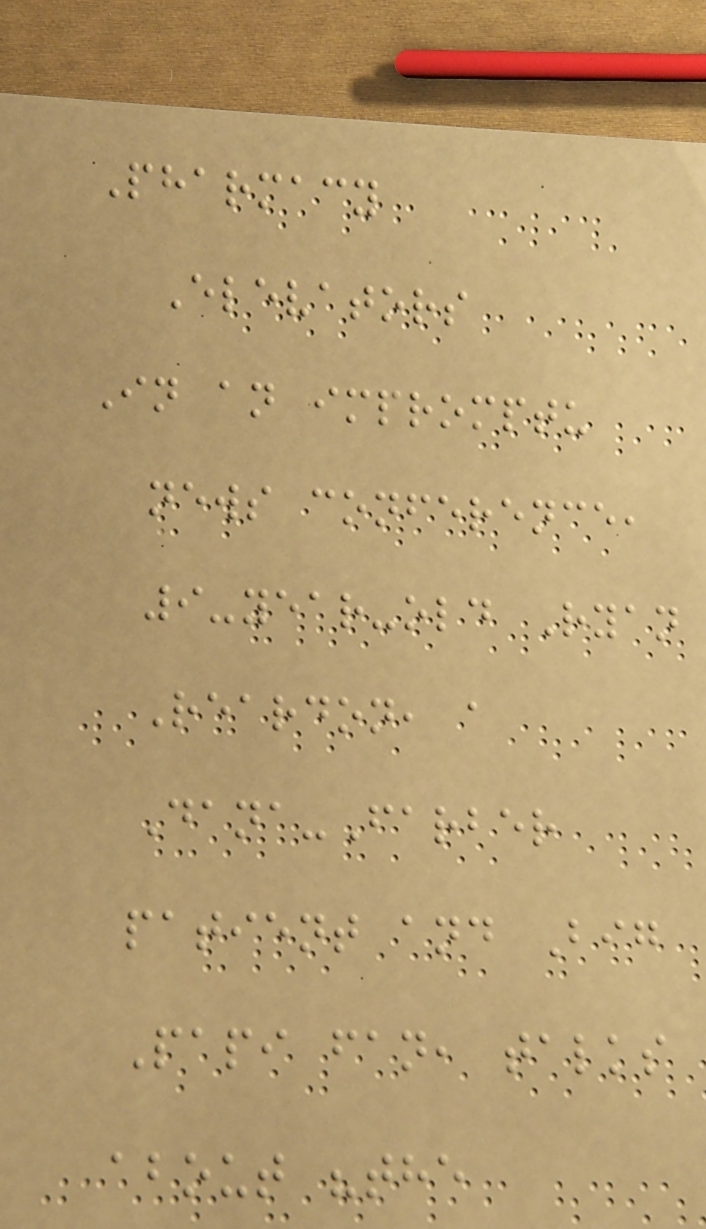Pharmacy
Elevators
In an impromptu
news conference,
9-year-old Ryan
Reardon, a
Dana-Farber
patient and Big
Papi fan, talks
about "the
